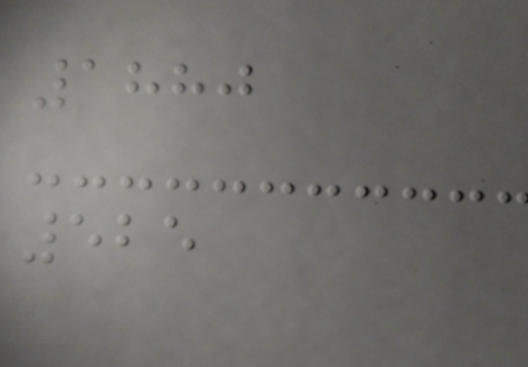1880
525
